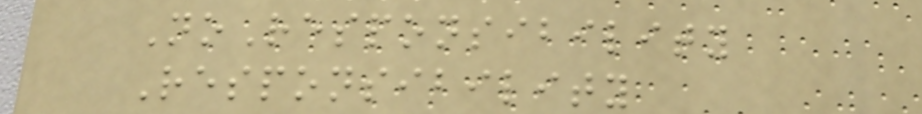NoResponsibility
Responsibility
